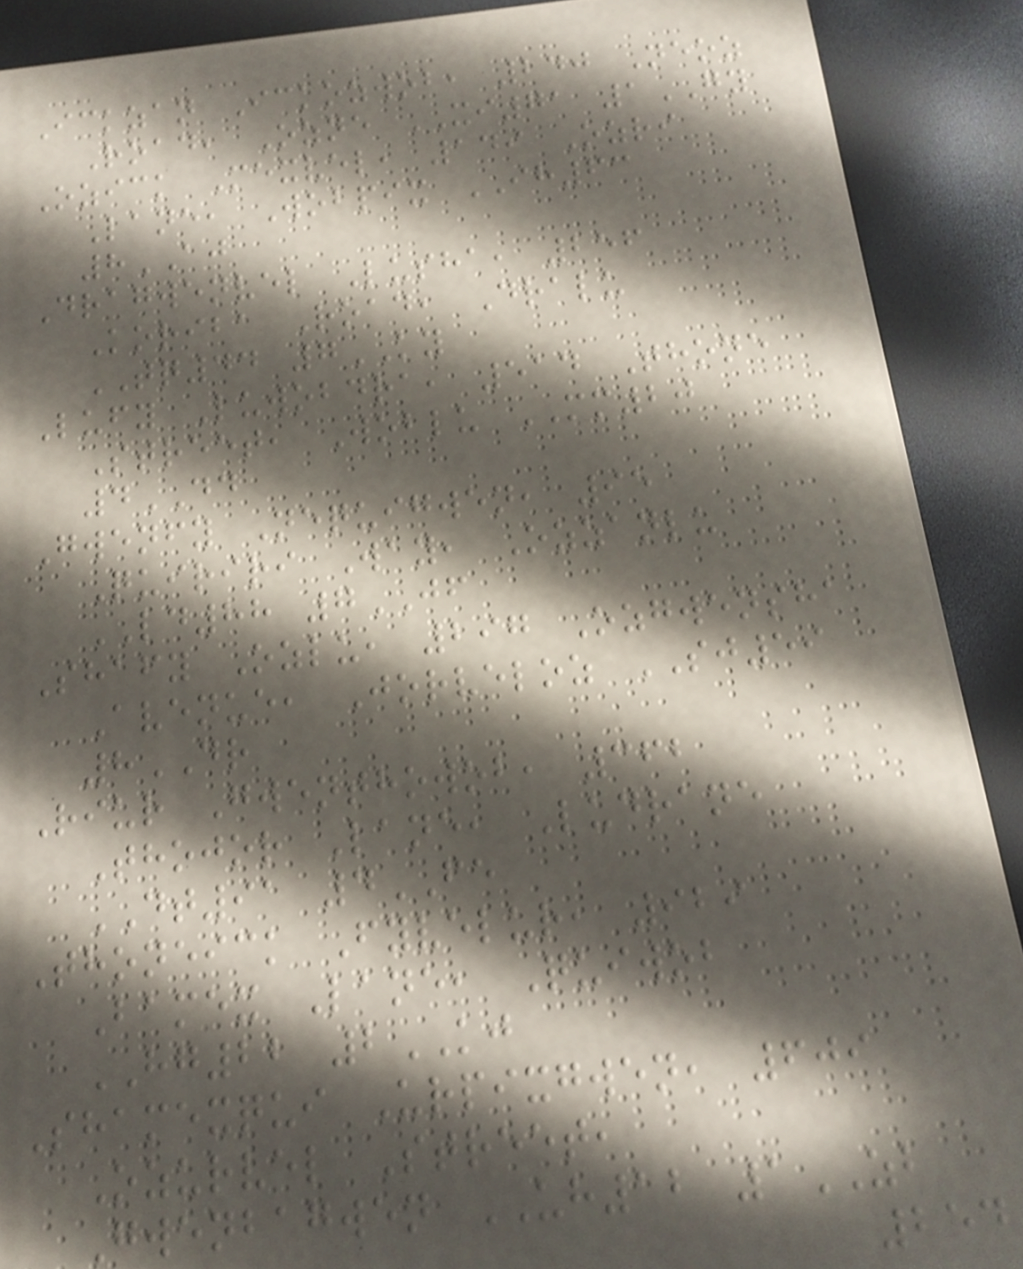Ickzan Ickozwob, 240 Neoz
Road, Ozne XI71 1GY
Ozick Mexvel, 149 Ozri
Lane, Wobpix IH63
8AJ
Dragwenvel Lusha, 256
Koriba Road, Dralu
TQ44 7KY
Lufy Luwobdra, 514 Thone
Street, Woblu MM20
4DD
Gwenfy Nequigwen, 95
Quiriri Way, Ozzanlu
LD88 7JF
Shafy Ozlu, 297 Ozgwensha
Avenue, Jorveloz SJ59
8DR
Riur Gwenthowob, 362
Thojor Lane, Ludrane
DT91 4FE
Thoneick Fyvelur, 929
Bamex Lane, Quiwob
HG22 2KJ
Shamexqui Urpixgwen, 609
Ozurvel Street,
Gwenbagwen UH12 1ZB
254
